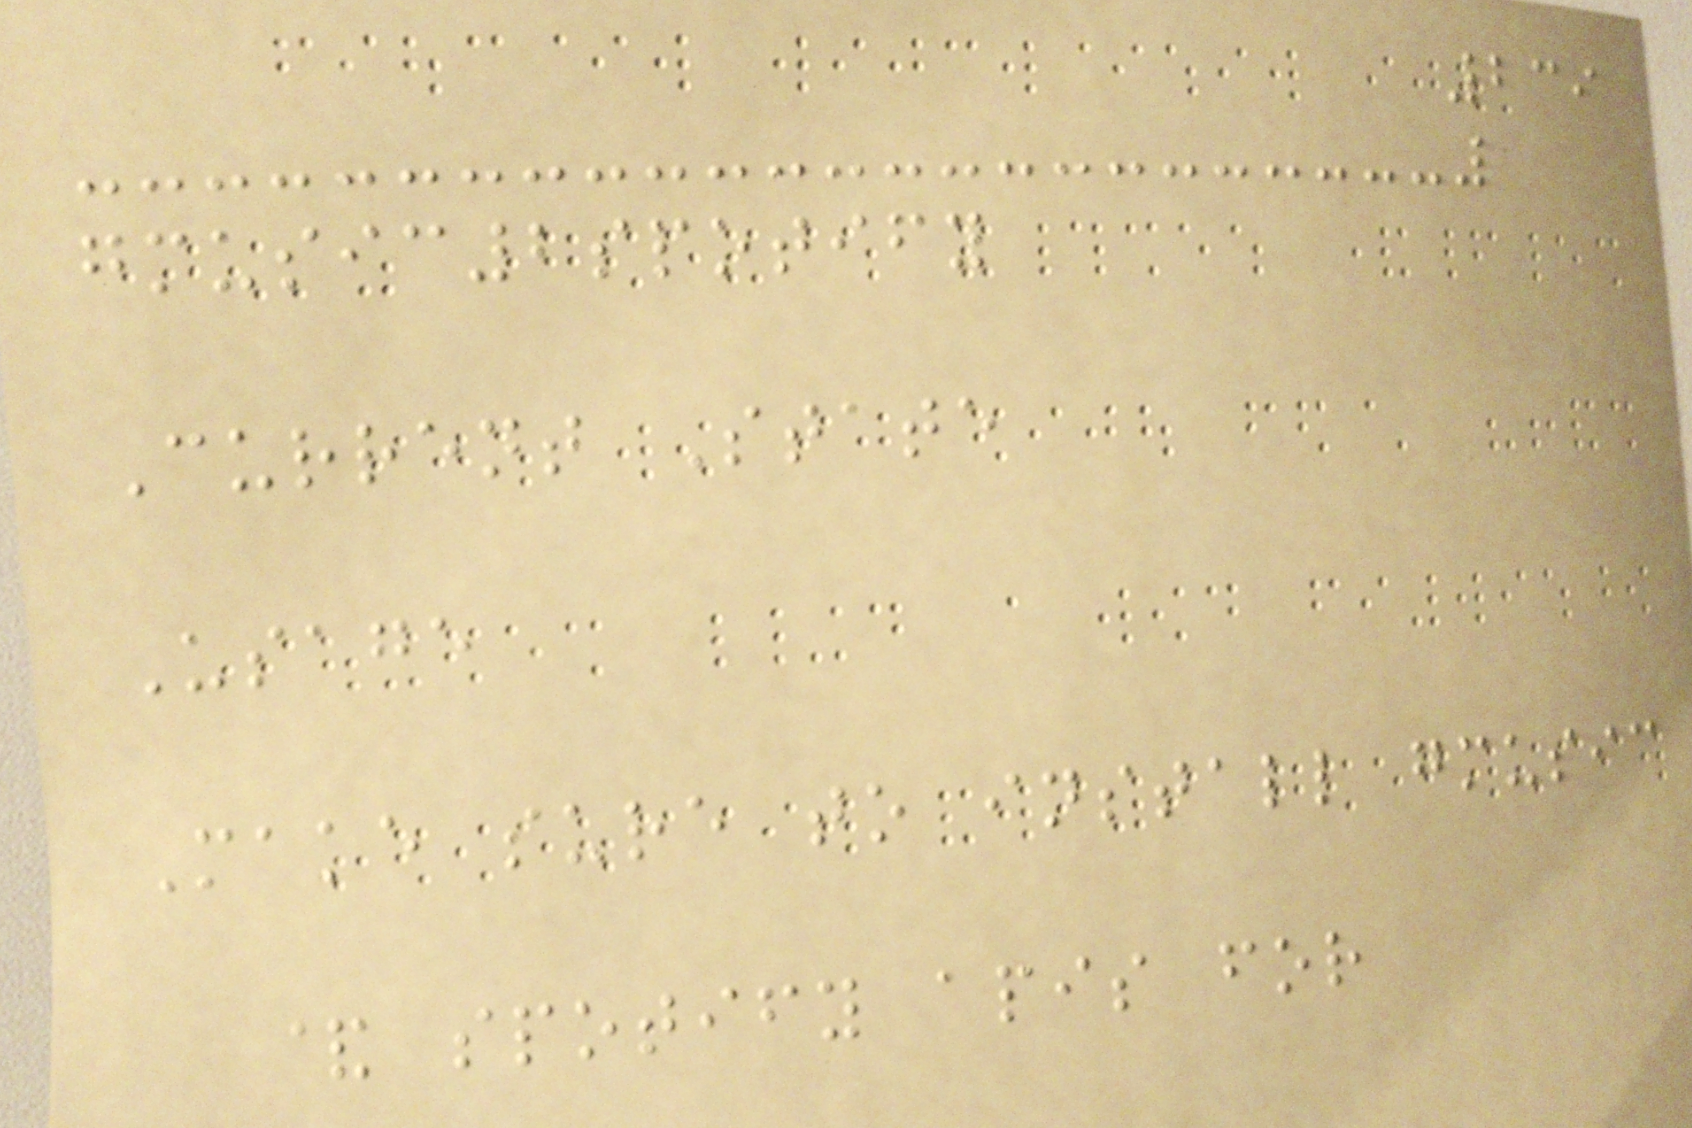239
gmusic2spotify
Current State
Usage
Make sure to install gmusic
& spotify apis for
